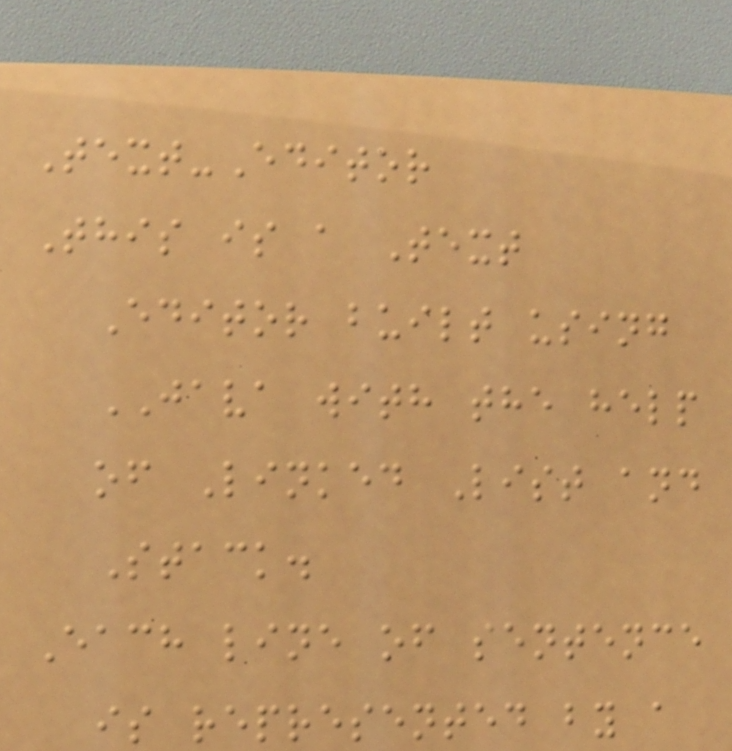Text-Editor
This is a Text
Editor built using
JAVA with the help
of Linked List and
Stack.
Each line of sentence
is represented by a
